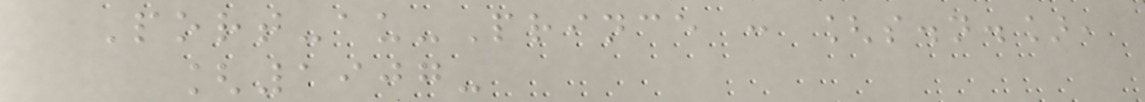Port-au-Prince : [s.n.],
[1907-
